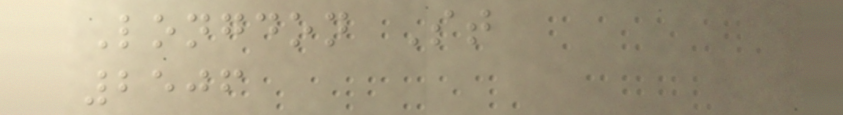Longdon St
2506
